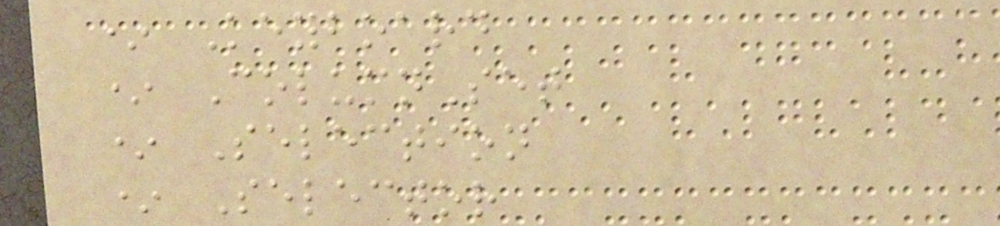* Keyboard
* ColumnSet
* Selection
* Selector
